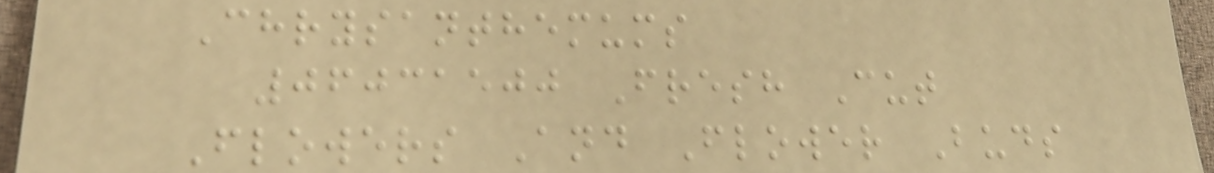Chrysanthemums
06031500 Fresh Cut
Flowers And Flower Buds
